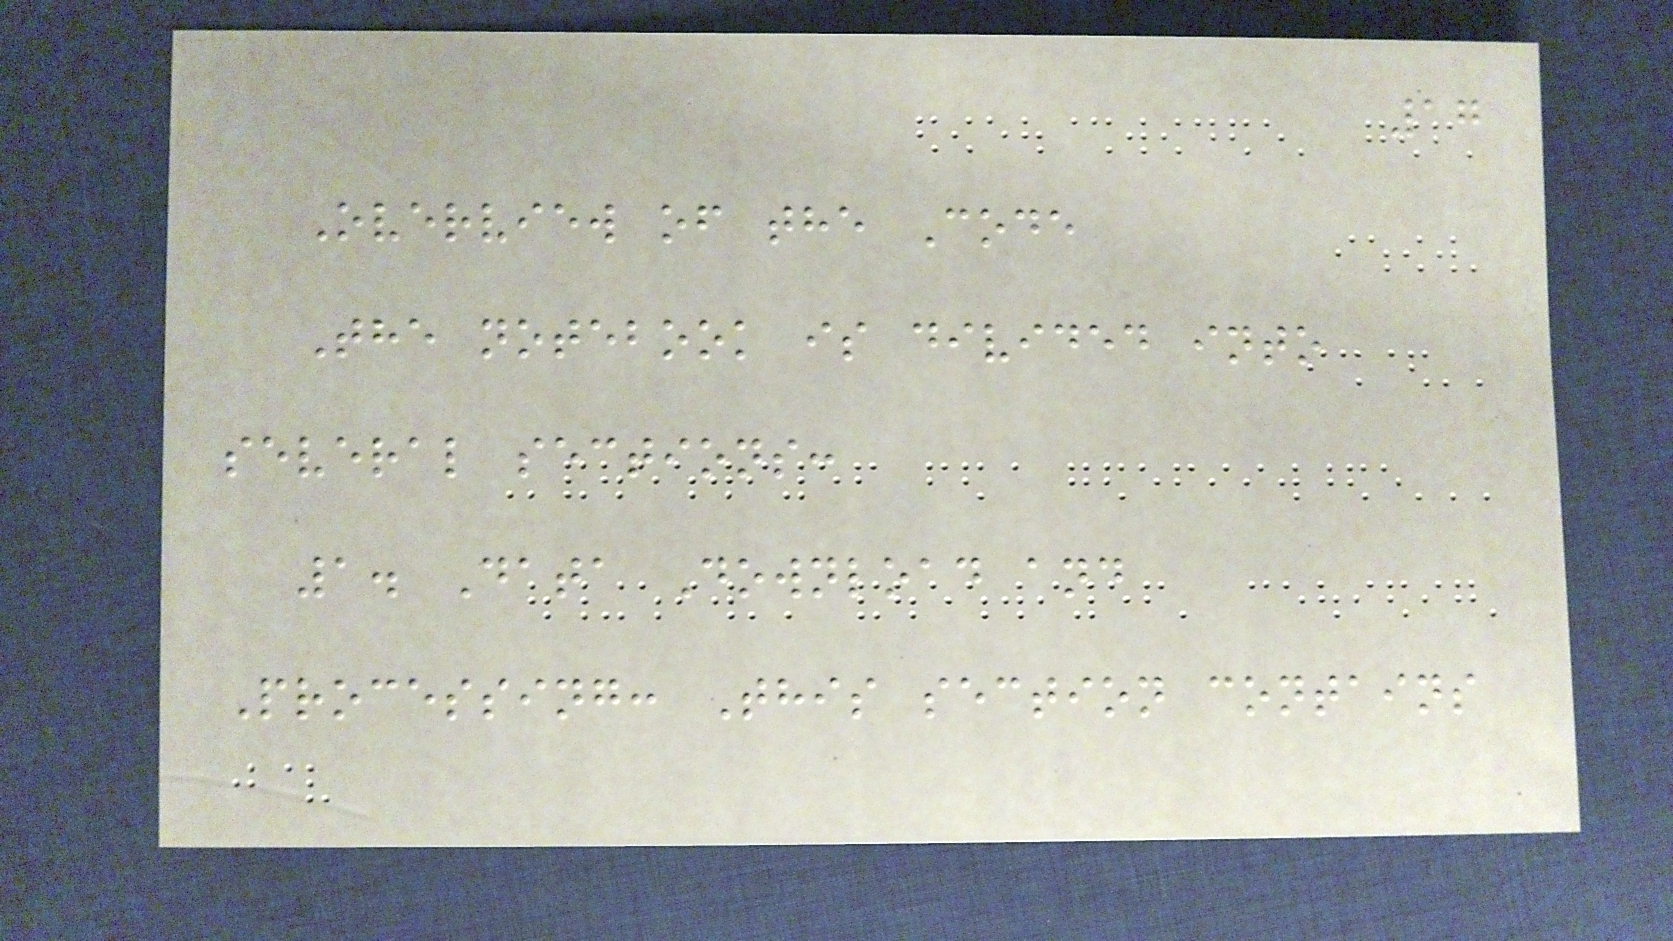17
Overview of the Code
The notebook is divided into
several sections:
1. Data Download and
Processing: This section contains
